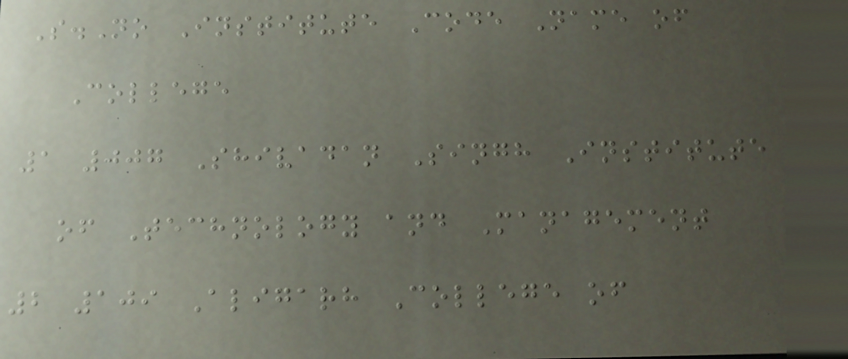S.No Institute Code Name of
College
1 007 Shivadan Singh Institute
of Technology and Management
2 109 Aligarh College of
